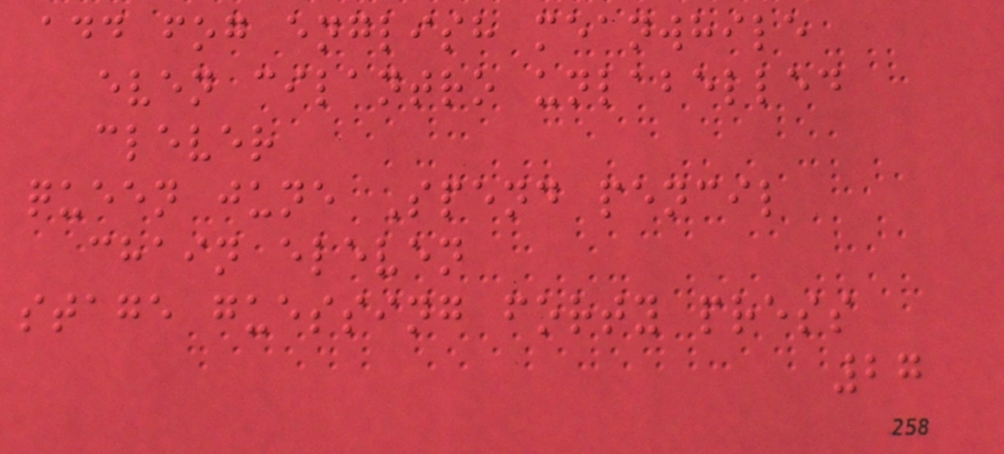add fog english meanwhile
even cilantro unlabelled
clever
queen june Spend pencil
chain eleven
stage guessing forty press
27
